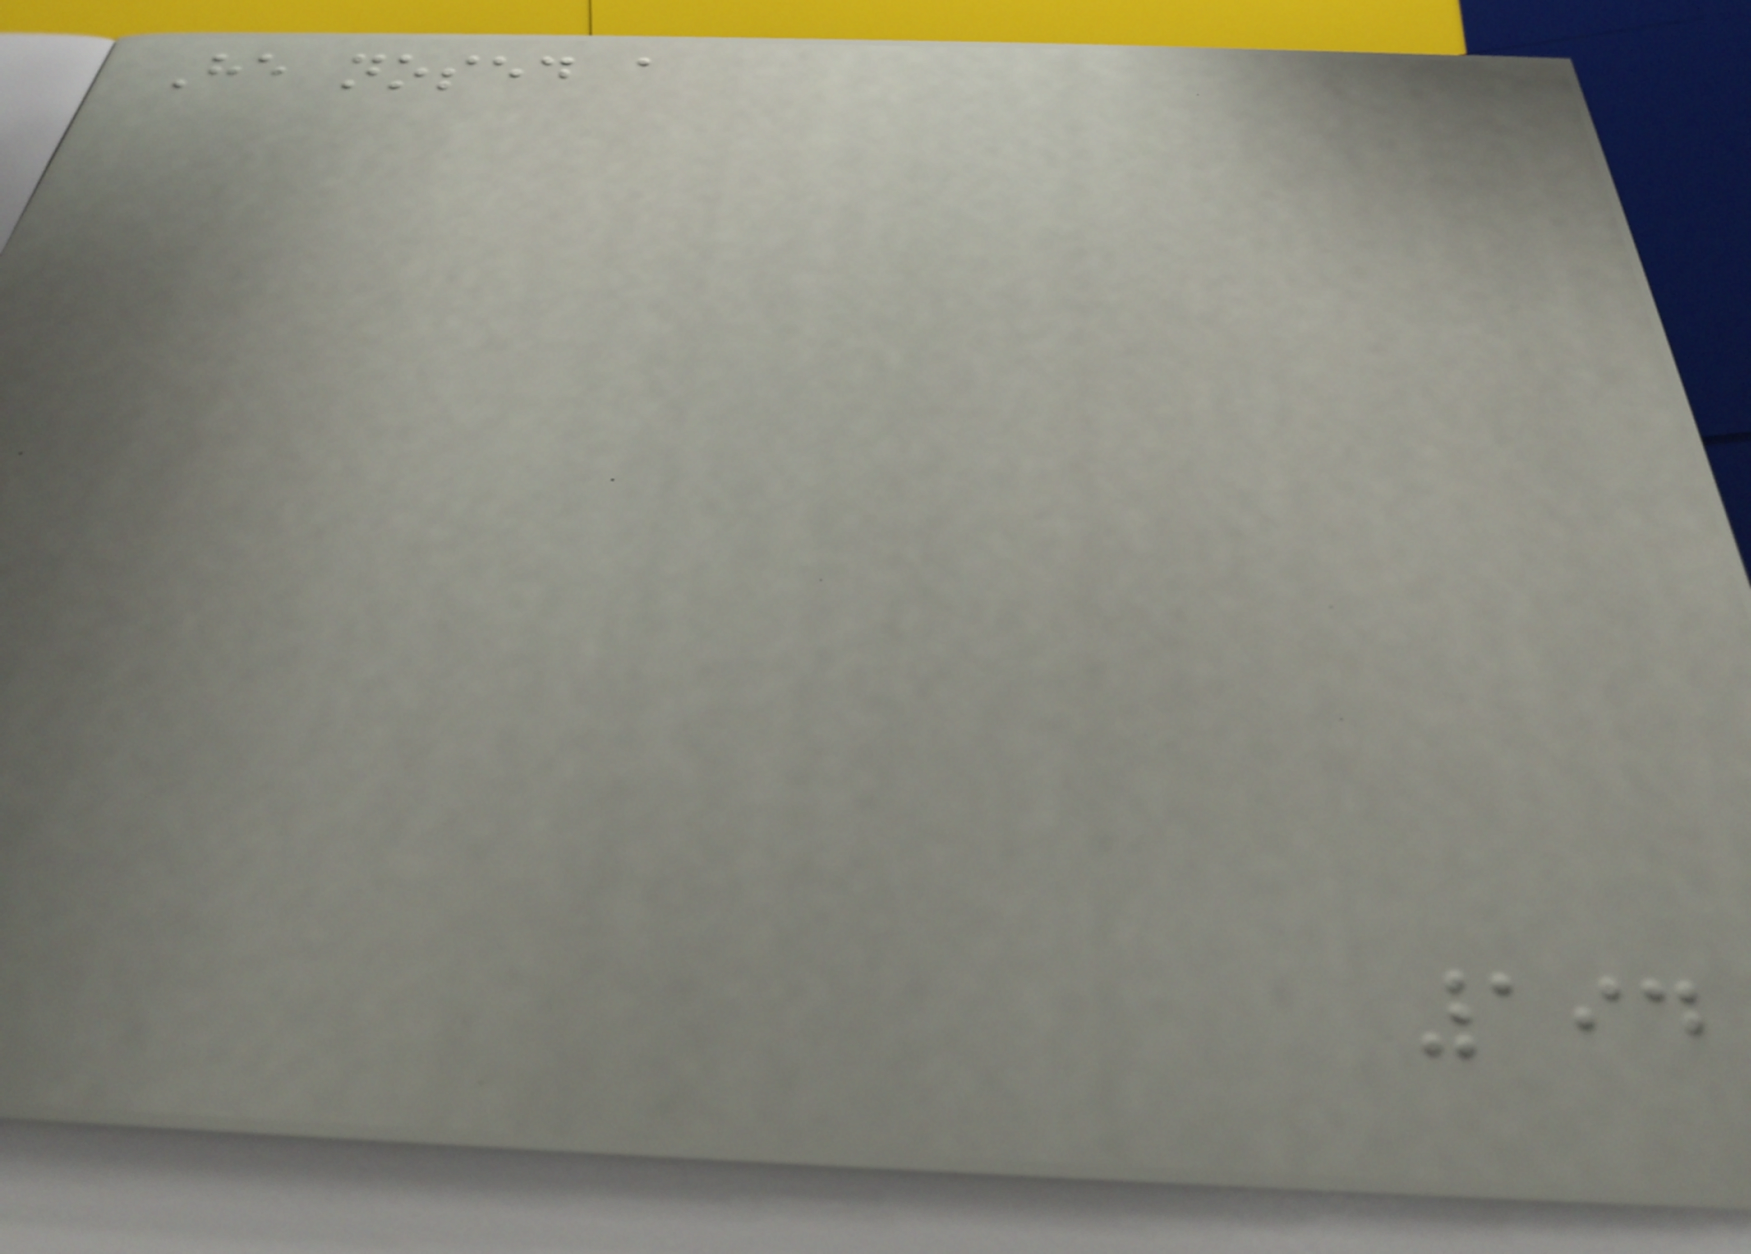He nosed a
194
